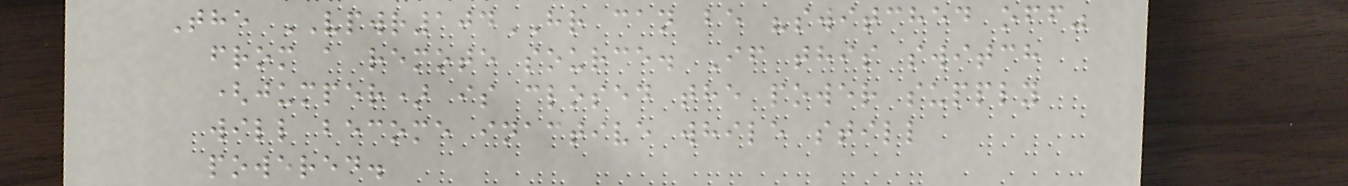The VPWR104HR can be "switched off"
from a remote source. If this switch
(jumper) is closed the power supply
will become inactive while still
powered.
